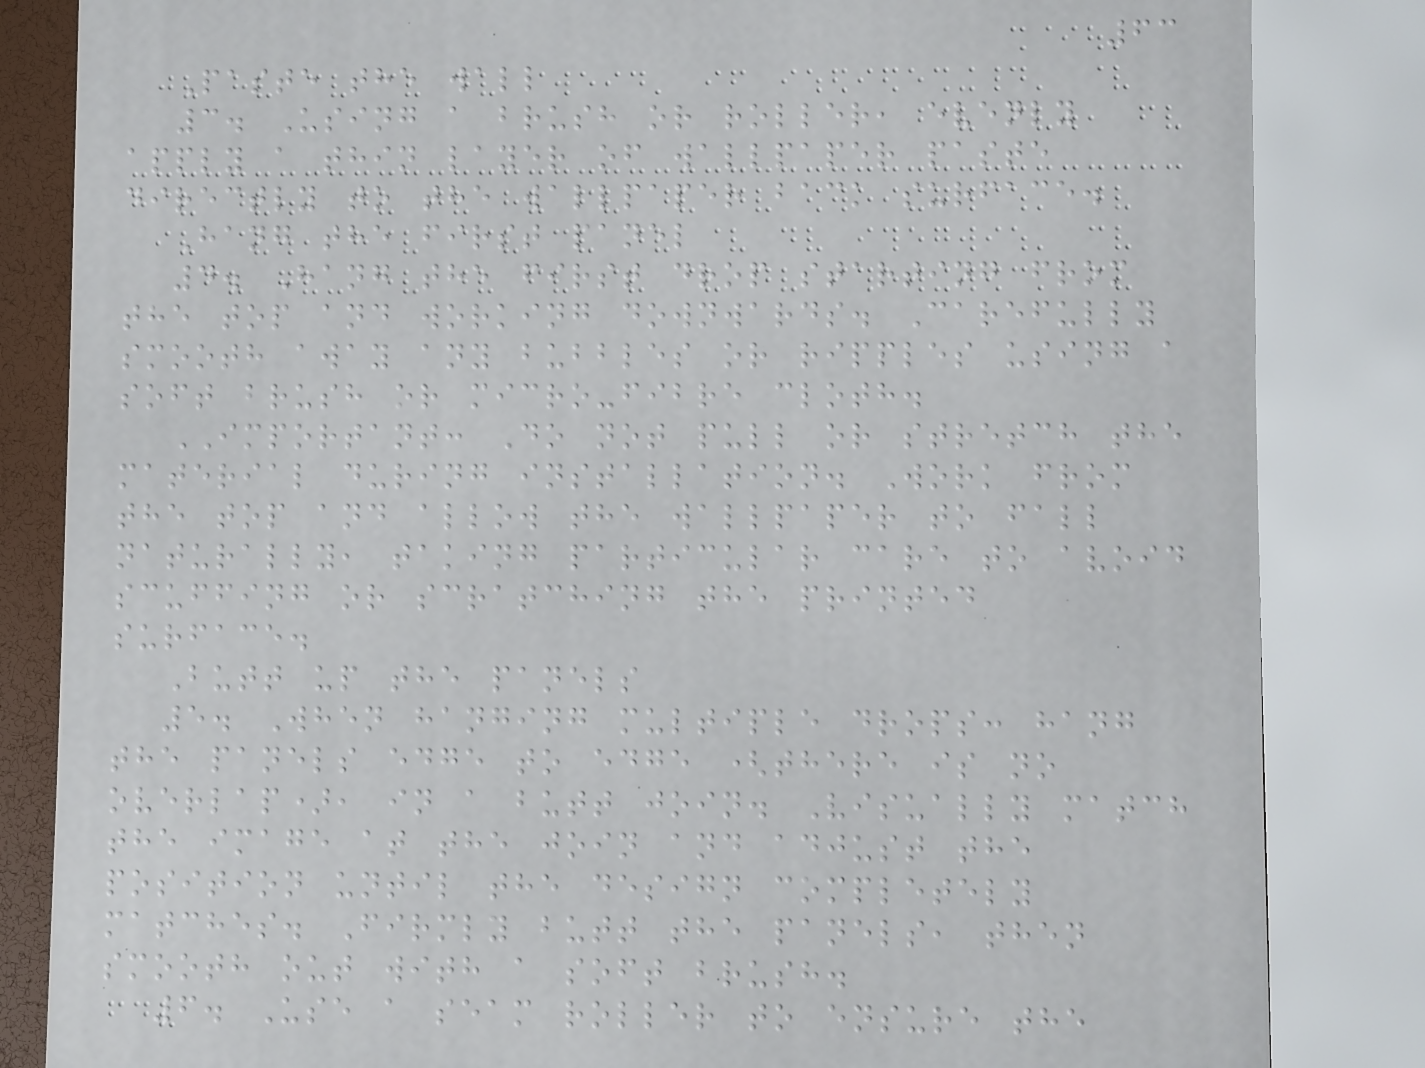63
Paste the wall
3. Using a brush or roller, evenly
apply a thin layer of wallpaper paste
directly to the wallpaper back surface.
Hang the first panel
4. Hang the first drop starting from
the top and working downwards. Carefully
smooth away any bubbles or ripples using a
soft brush or micro-fibre cloth.
IMPORTANT: Do not pull or stretch the
material during installation. Work from
the top and allow the wallpaper to fall
naturally, taking particular care to avoid
scuffing or scratching the printed
surface.
Butt up the panels
5. When hanging multiple drops: hang
the panels edge to edge (there is no
overlap), in a butt join. Visually match
the image at the join and adjust the
position until the design completely
matches. Firmly butt the panels, then
smooth out with a soft brush.
6. Use a seam roller to ensure the
